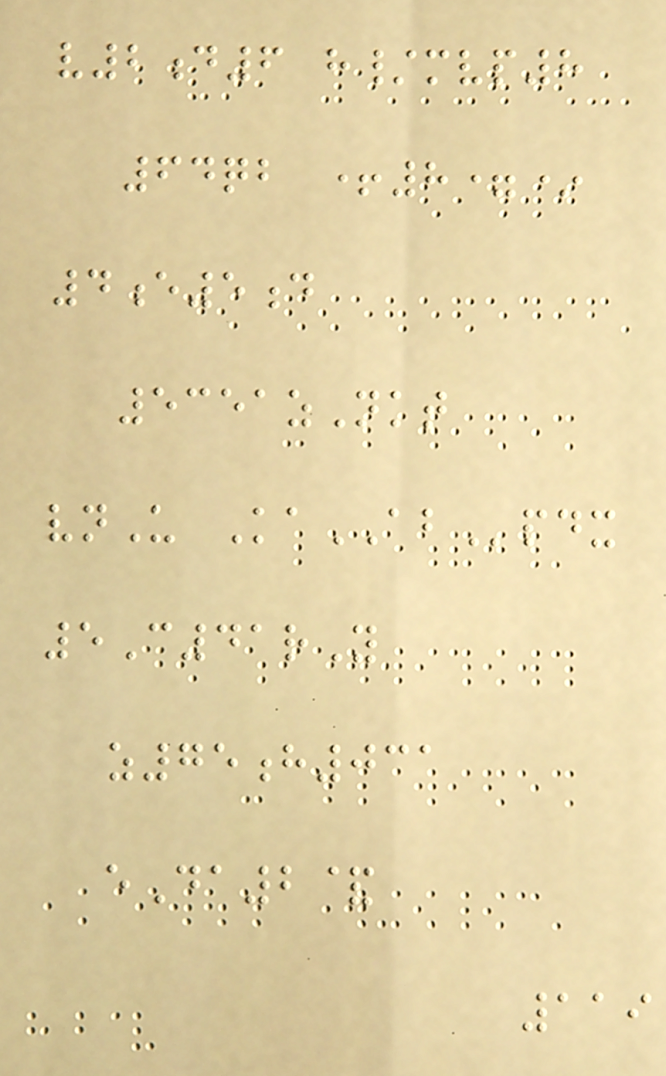v2d6 h/mvp8
64qb +8=*
4e5d
5351zNkt
vnU KaABpdx
5C41rY
z75h031
eDa2&
119
